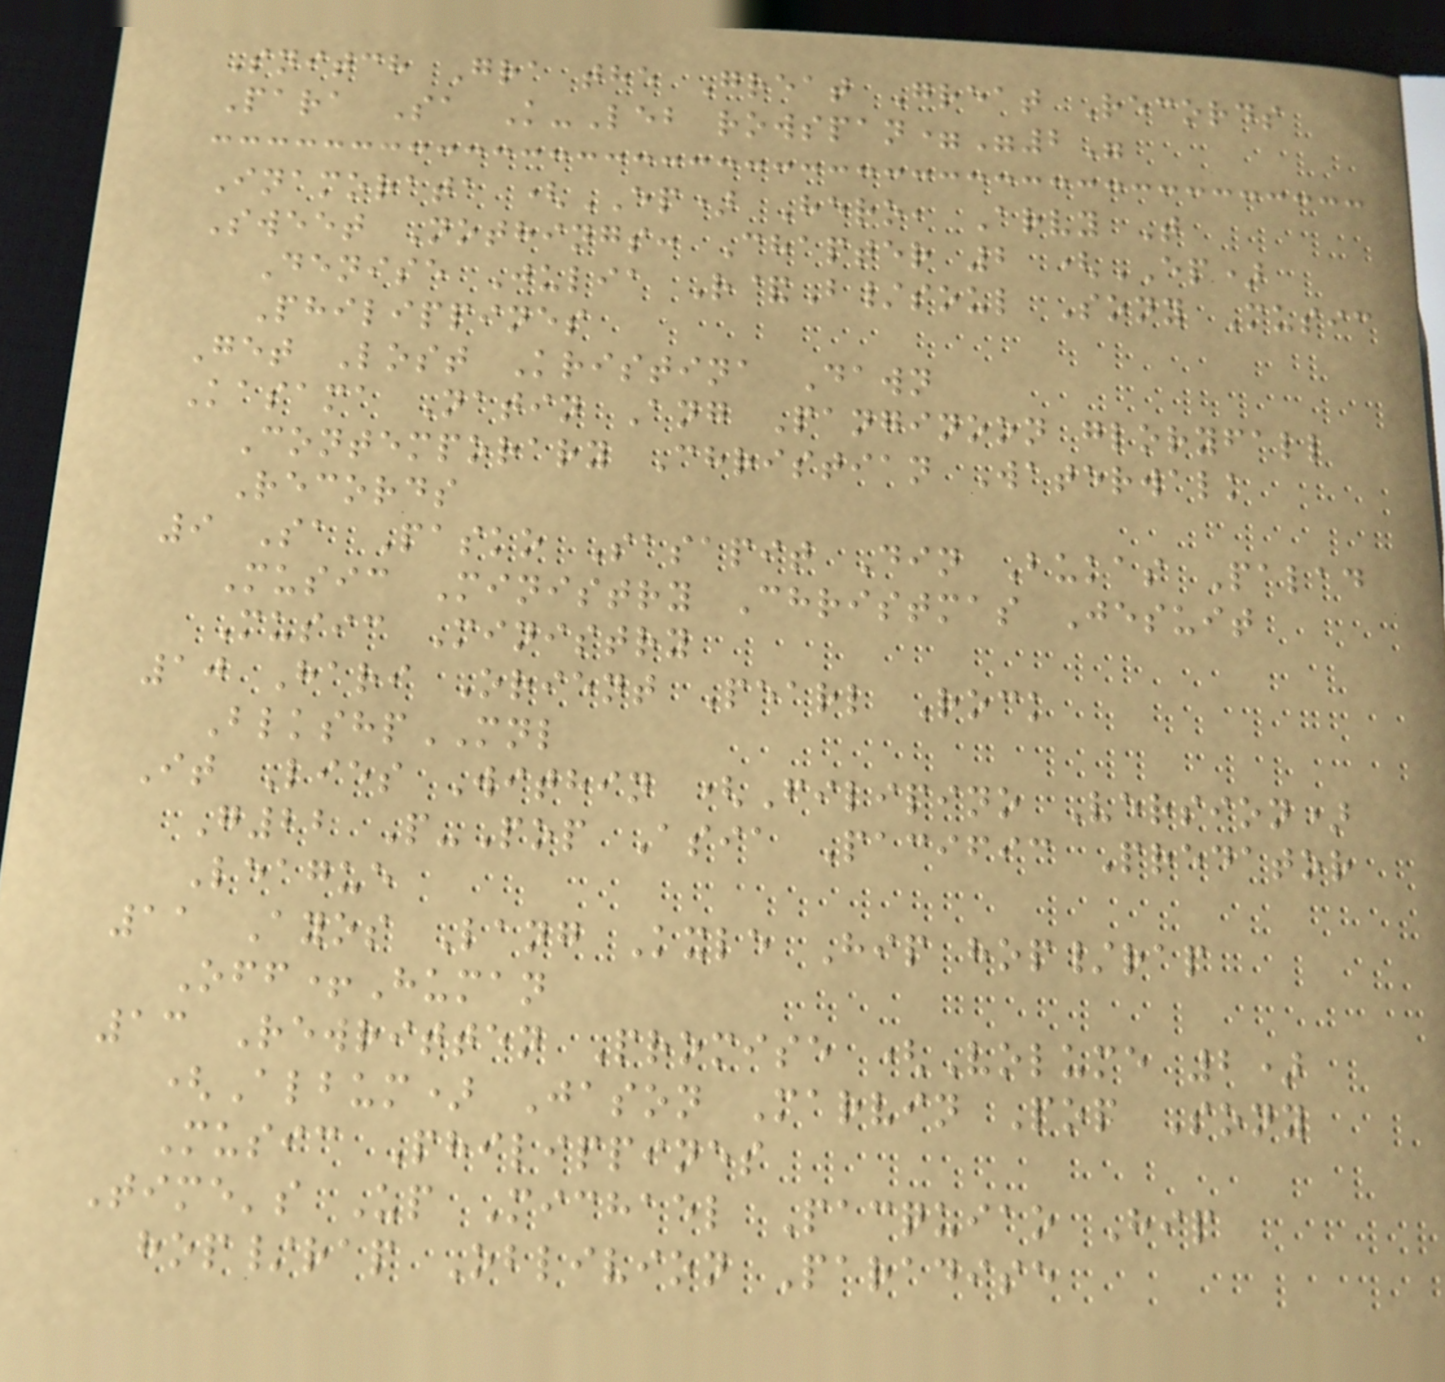Snitch Gra the Great Great Records
Para Sa K-Leb rowspan="2"
Inamorata (EP) Hero, Arvy T
Sweet Nothings: Chapter 2 (EP)
Denise Julia R&B/soul Sony Music
Philippines
Get Lost Kristina Dawn
Kasama Natin Ang Panginoon gloryfall
Contemporary Christian Waterwalk
Records
9 Sa Pasko Sasapit Din Bukas Palad
Music Ministry Christmas Jesuit
Music Ministry
10 Hari Orient Pearl Rock
BlkshpMNL
It Lies Within (Filipino Version)
G22 P-Pop Asia Pacific Predator
League
11 Ayos Lang Kxle Hip hop/rap
Off+Human
13 Rewritten Promise (Volume 2)
(Album) Jason Marvin Pop Sony
Music Philippines
Time's Up Michael Pacquiao Hip
hop/rap Oblivion Paradise
